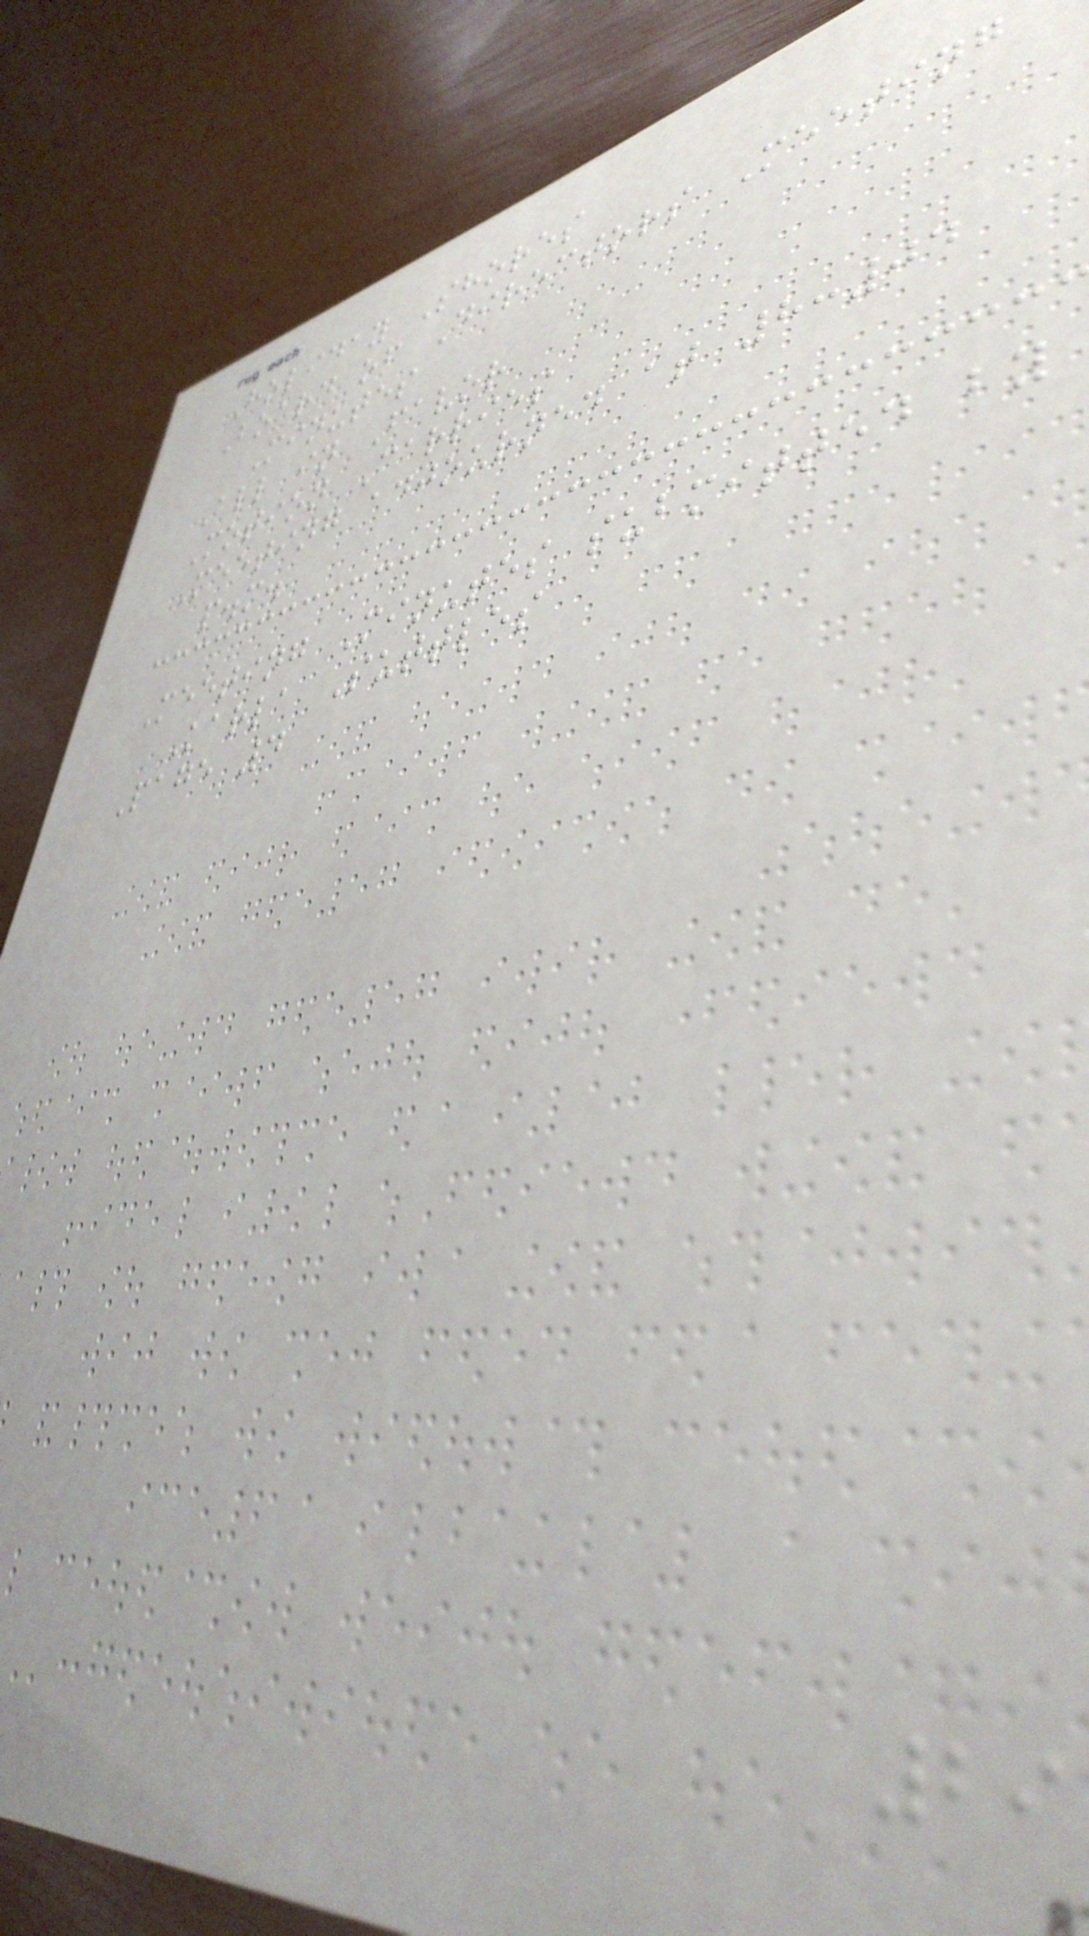Holiday Shores
Board of Directors Meeting
Minutes
All in Favor
Motion Carries
Meeting adjourned at 8:04
p.m.
Meeting Minutes submitted by
Karla Suttles
Page 4
